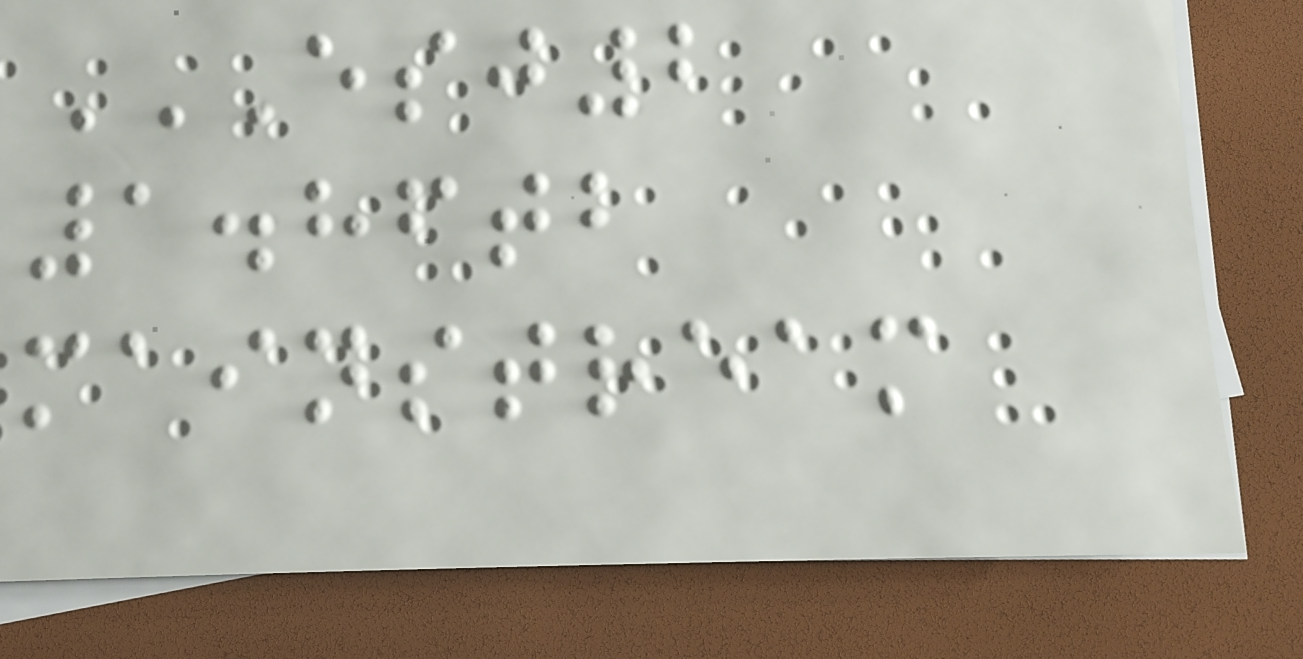ESJ2
1.86TB
MAINSTREAM
